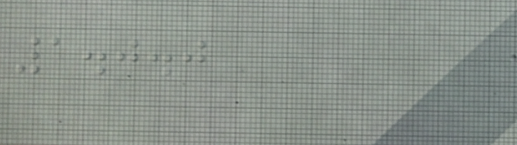1.0.0
